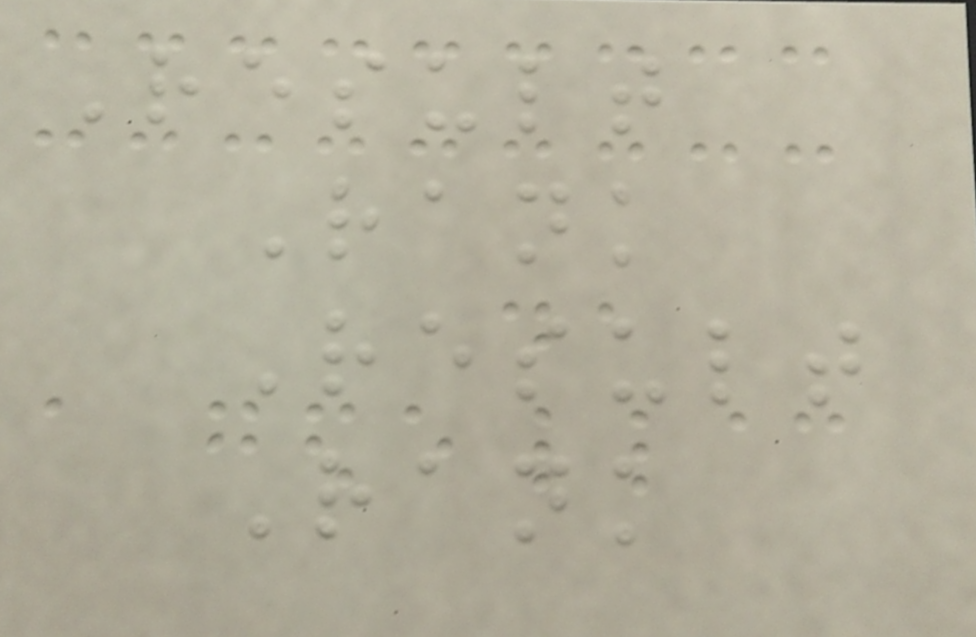Result
Rank
Result
Rank
